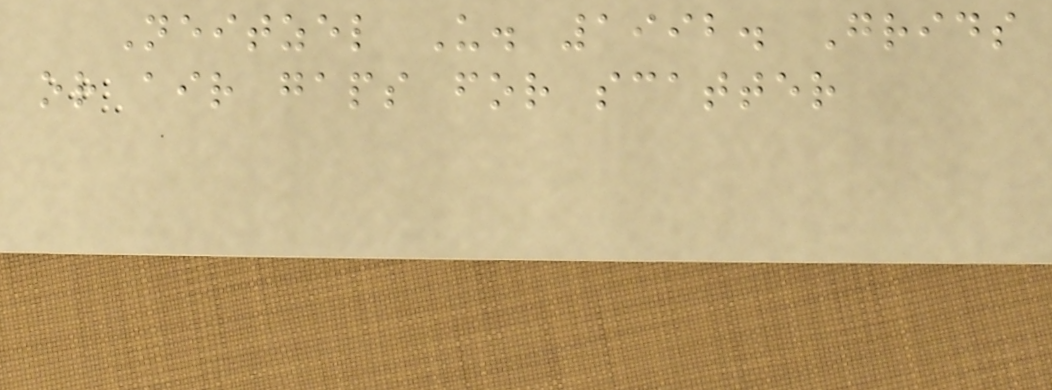Neitzel U. 1992. Grids
or air gaps for scatter
